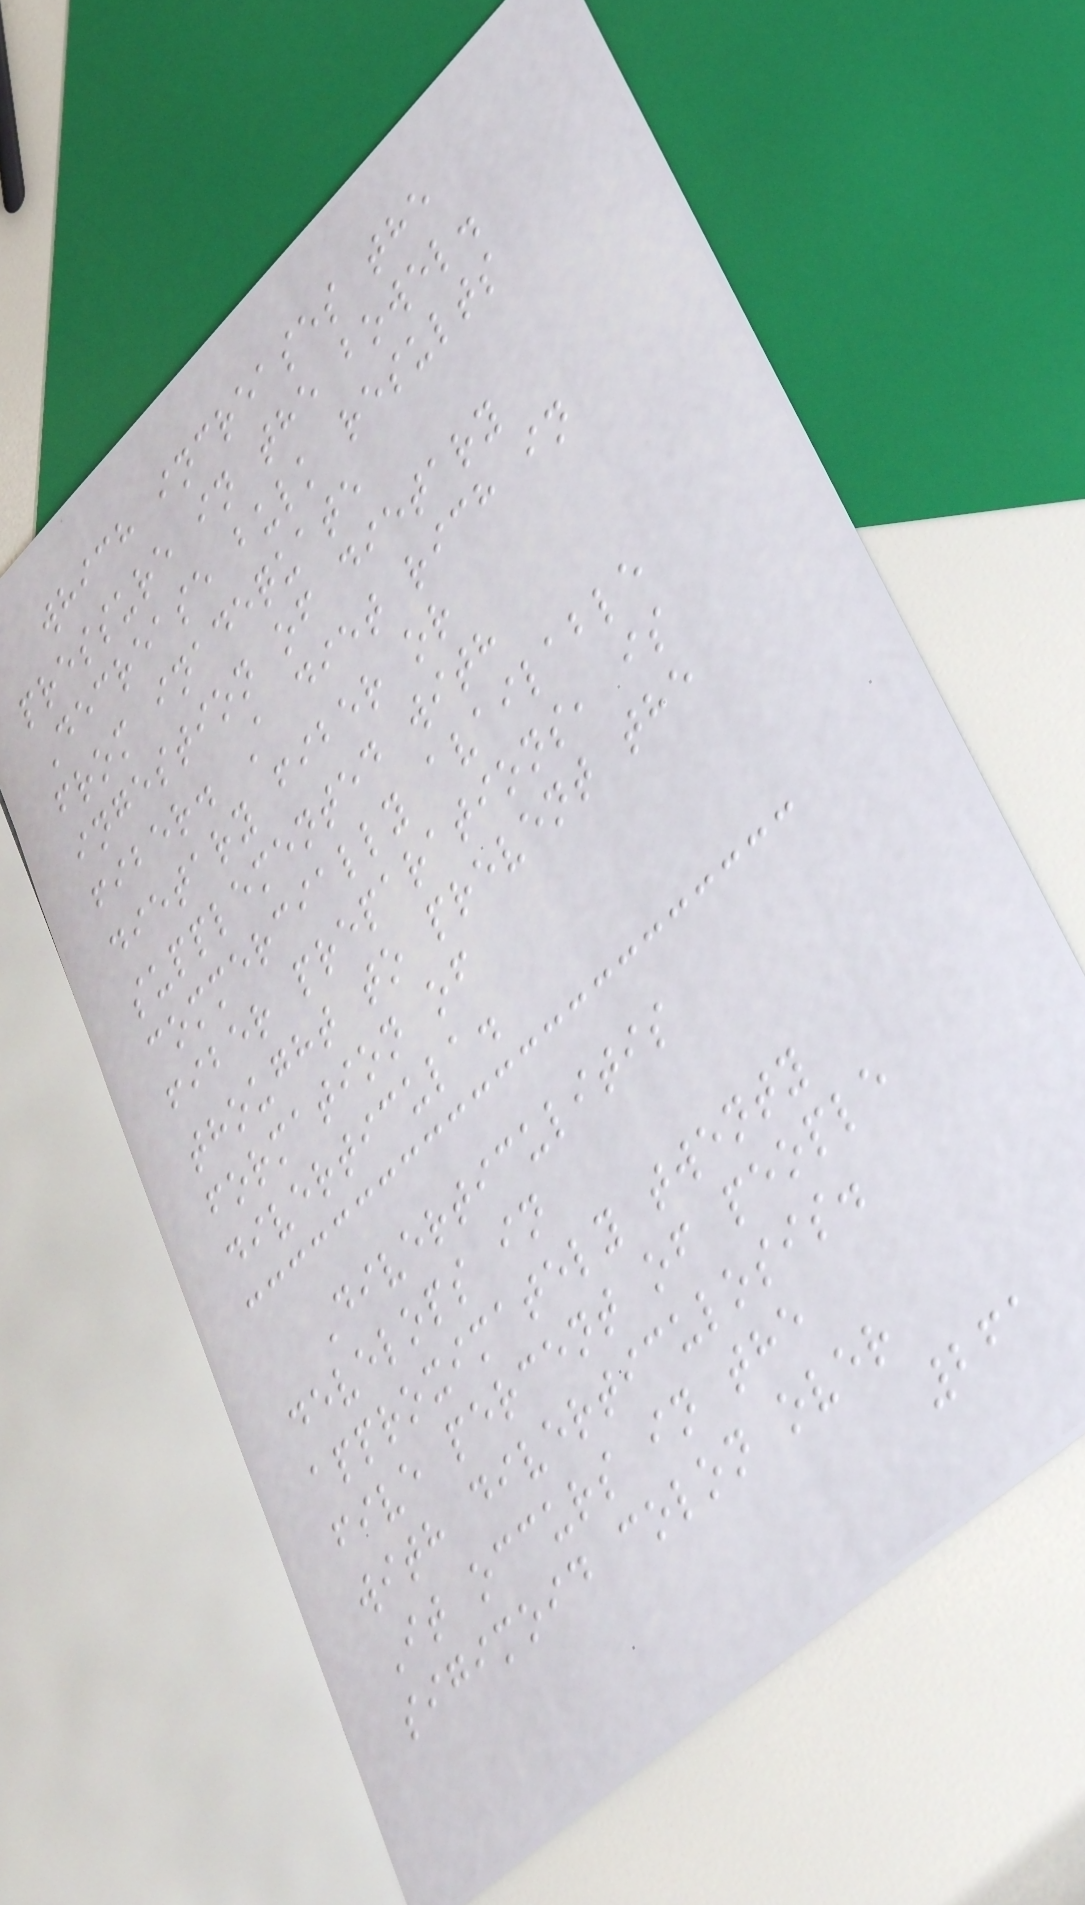which increases the
pressure in the bowel.
Decrease bulk results
from inadequate
ingestion of dietary
fiber. A diet rich in
dietary fiber or
supplemented with
commercially available
fiber preparations, is
thought to prevent the
formation of
diverticula.
Diverticulitis
develops in
approximately twenty
five percent of people
with diverticulosis.
It occurs in the
sigimoid colon over
261
